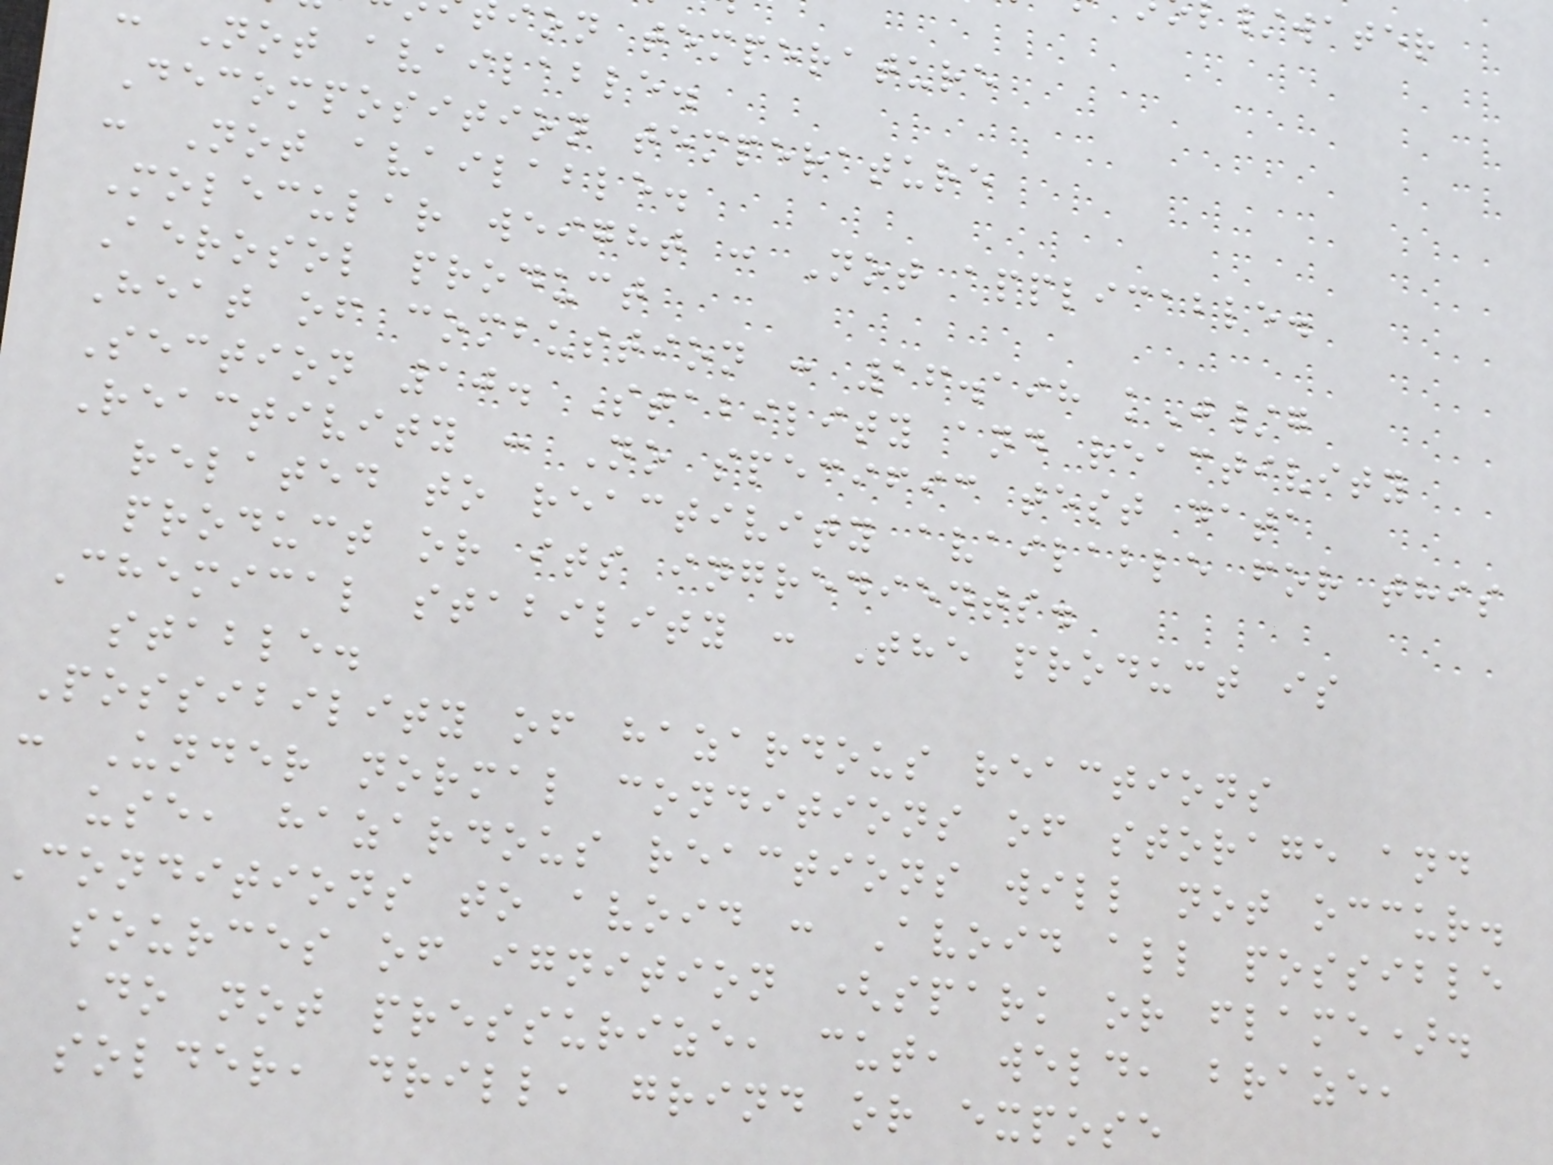ion temperature
: Not available.
Decomposition temperature
: Not available.
Molecular weight : Not applicable.
Aerosol product
Heat of combustion : 16.198 kJ/g
Section 10. Stability and reactivity
Reactivity : No specific test data
related to reactivity available for this
product or its ingredients.
Chemical stability : The product is
stable.
Possibility of hazardous reactions
: Under normal conditions of storage and
use, hazardous reactions will not occur.
conditions to avoid : Avoid all possible
sources of ignition (spark or flame).
Do not pressurize, cut, weld, braze,
solder, drill, grind or expose
